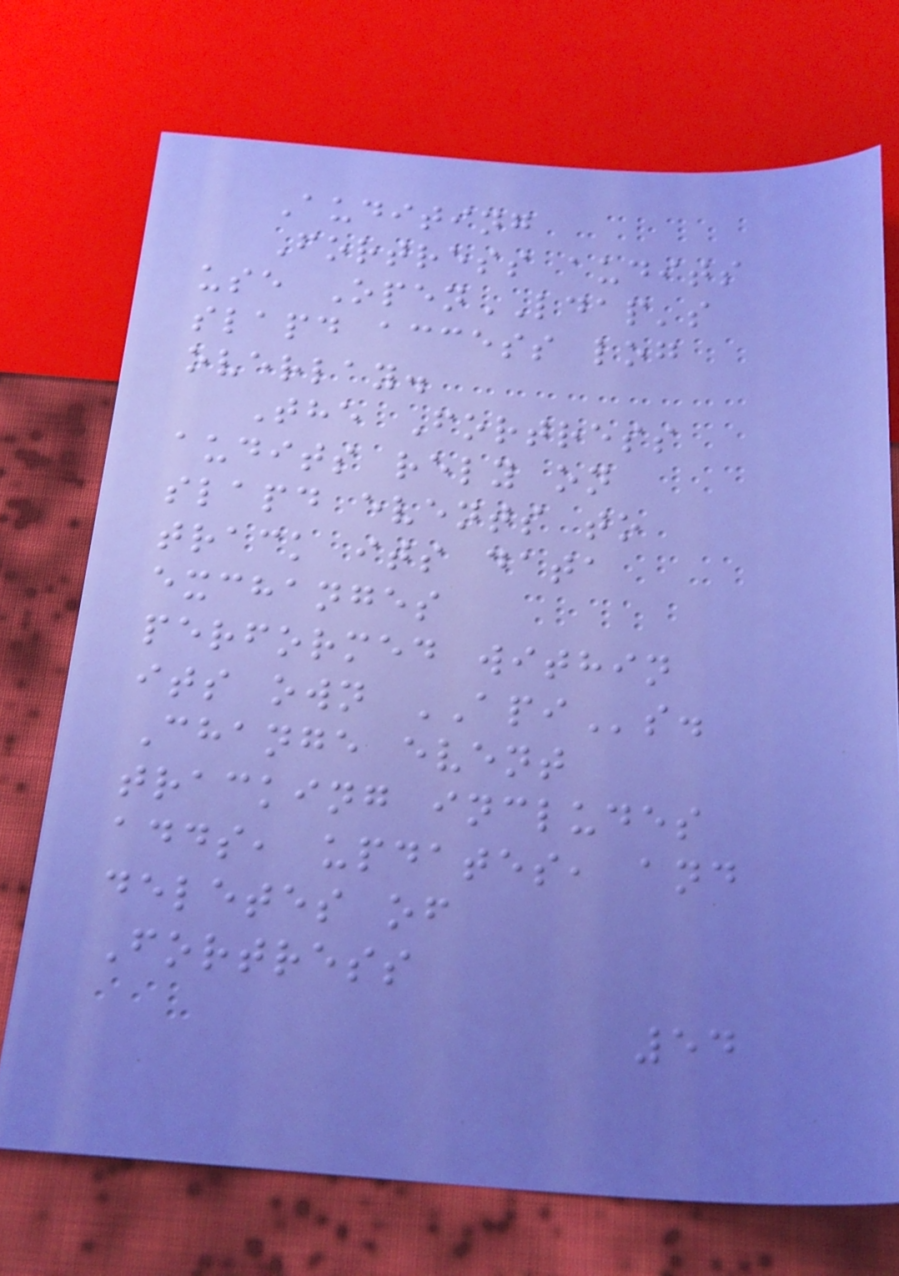Auditing
Fortress audits
use OpenLDAP's
slapd access log
overlay.
The Fortress
audits rely on
slapd events to
track its data
exchanges
performed within
its own APIs.
Change event
tracking includes
adds, updates, and
deletes of
Fortress
54
